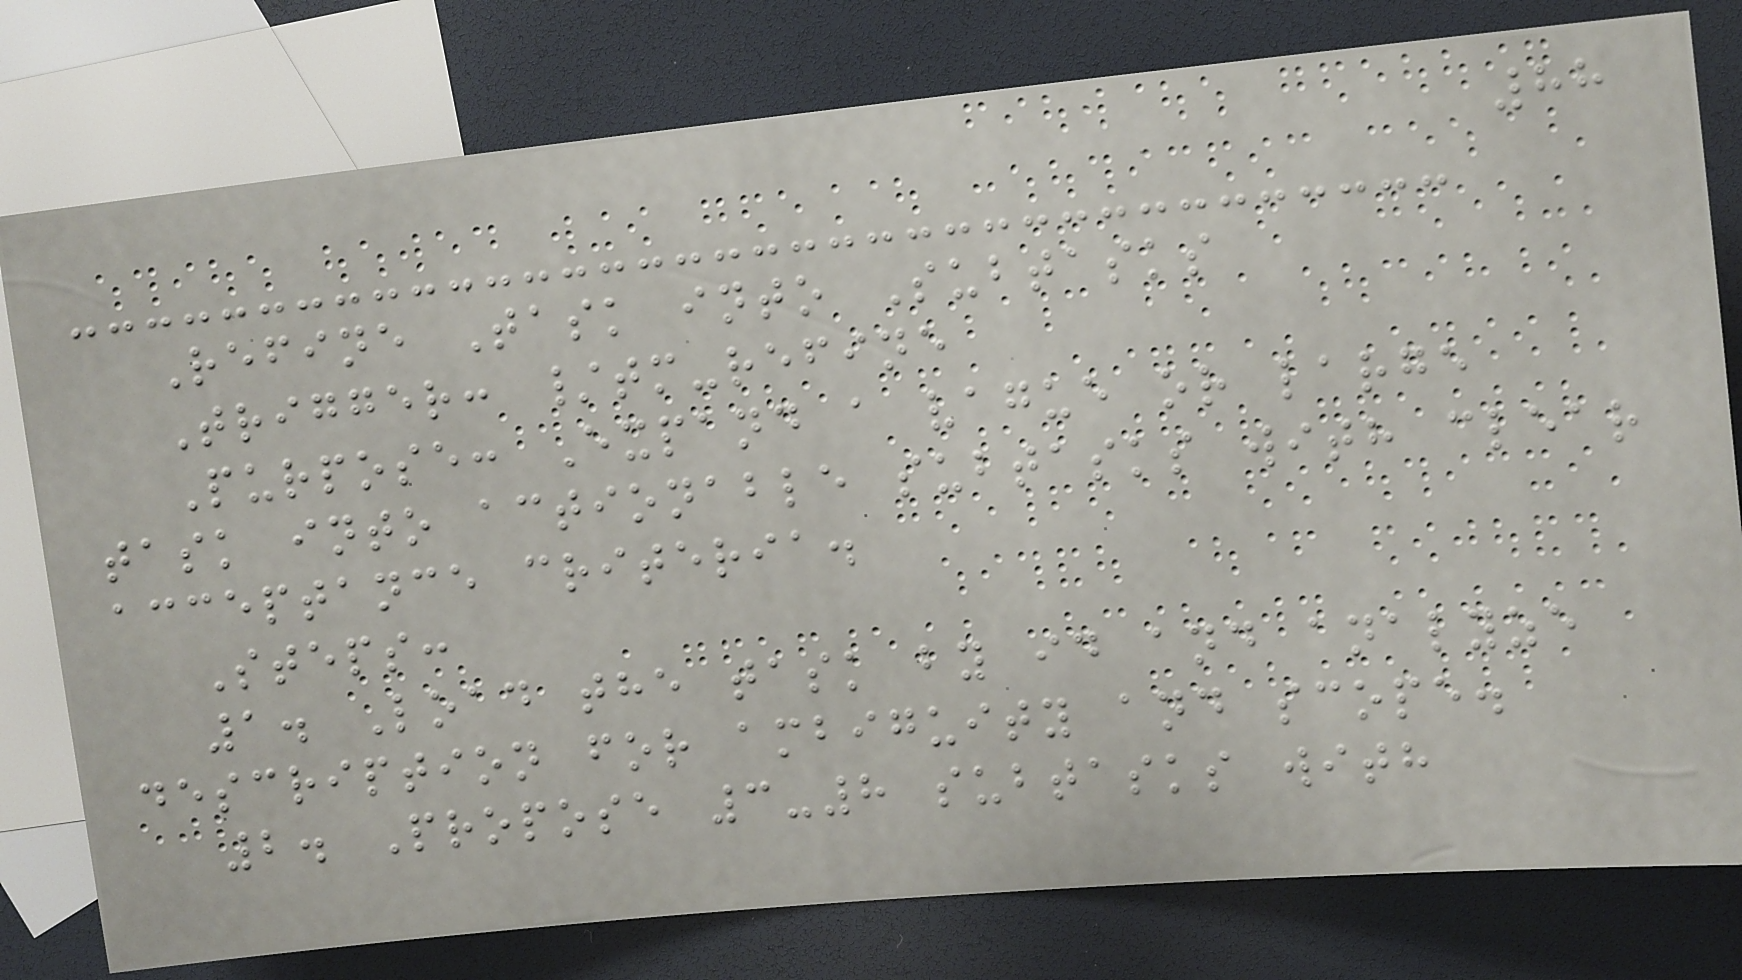88
Refine Task into Subtasks
Trigger: /tm-refine
Purpose: Expand a vague or large
task into actionable subtasks with clear
acceptance criteria.
Steps:
1. Load the task by id and analyze
description for ambiguity and scope.
2. Propose 3-8 subtasks with
